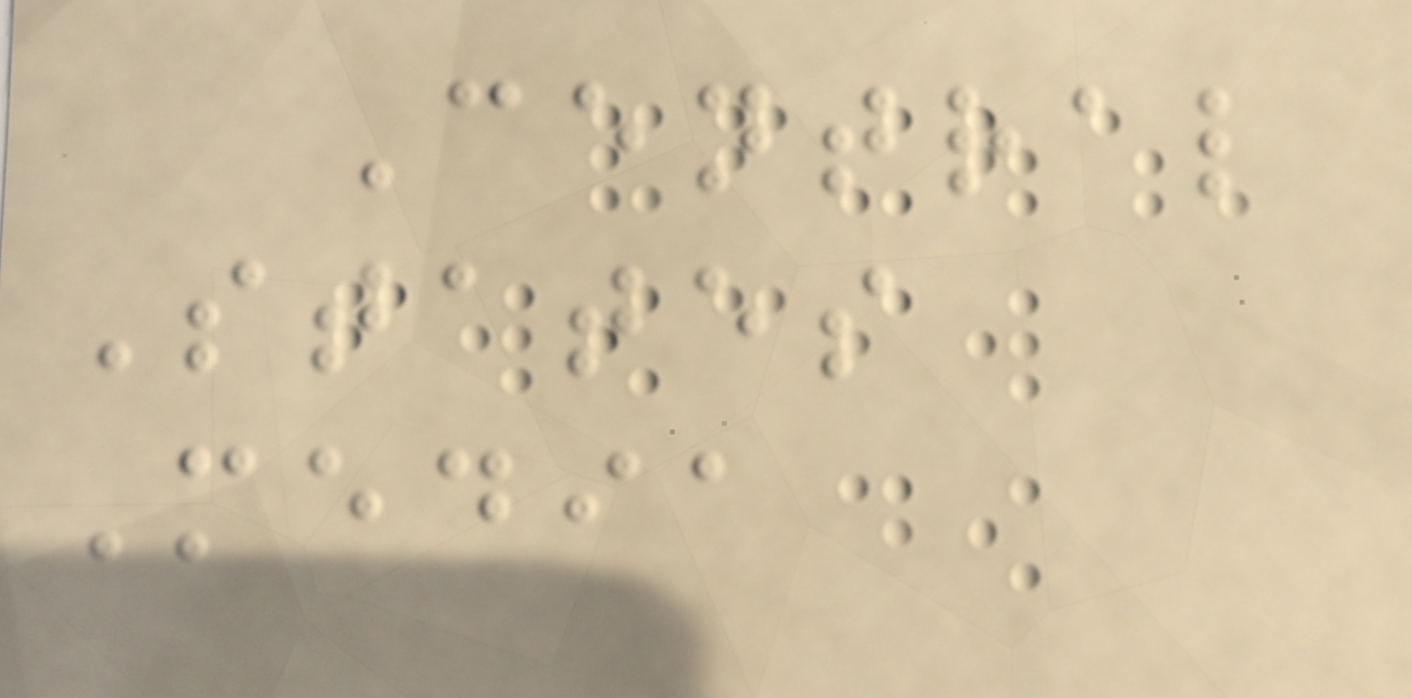Central
States
Media
